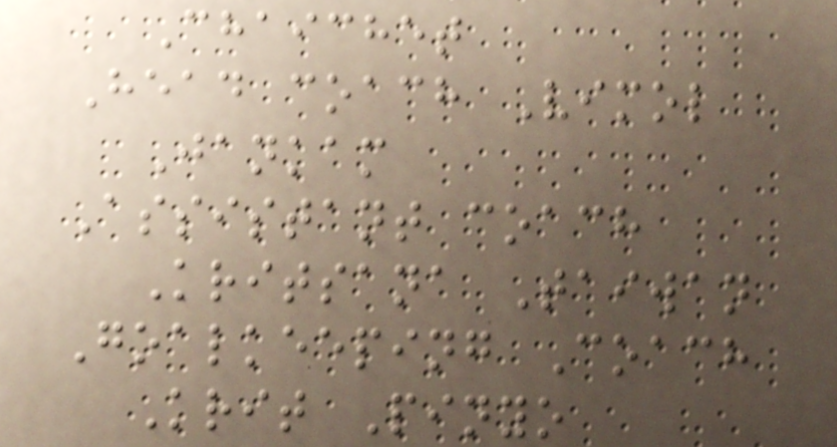Chaichet
Head coach Vimol
Jankam
Assistant coach
Kritsana Taiwan
Goalkeeping Coach
Krit Pinyo
